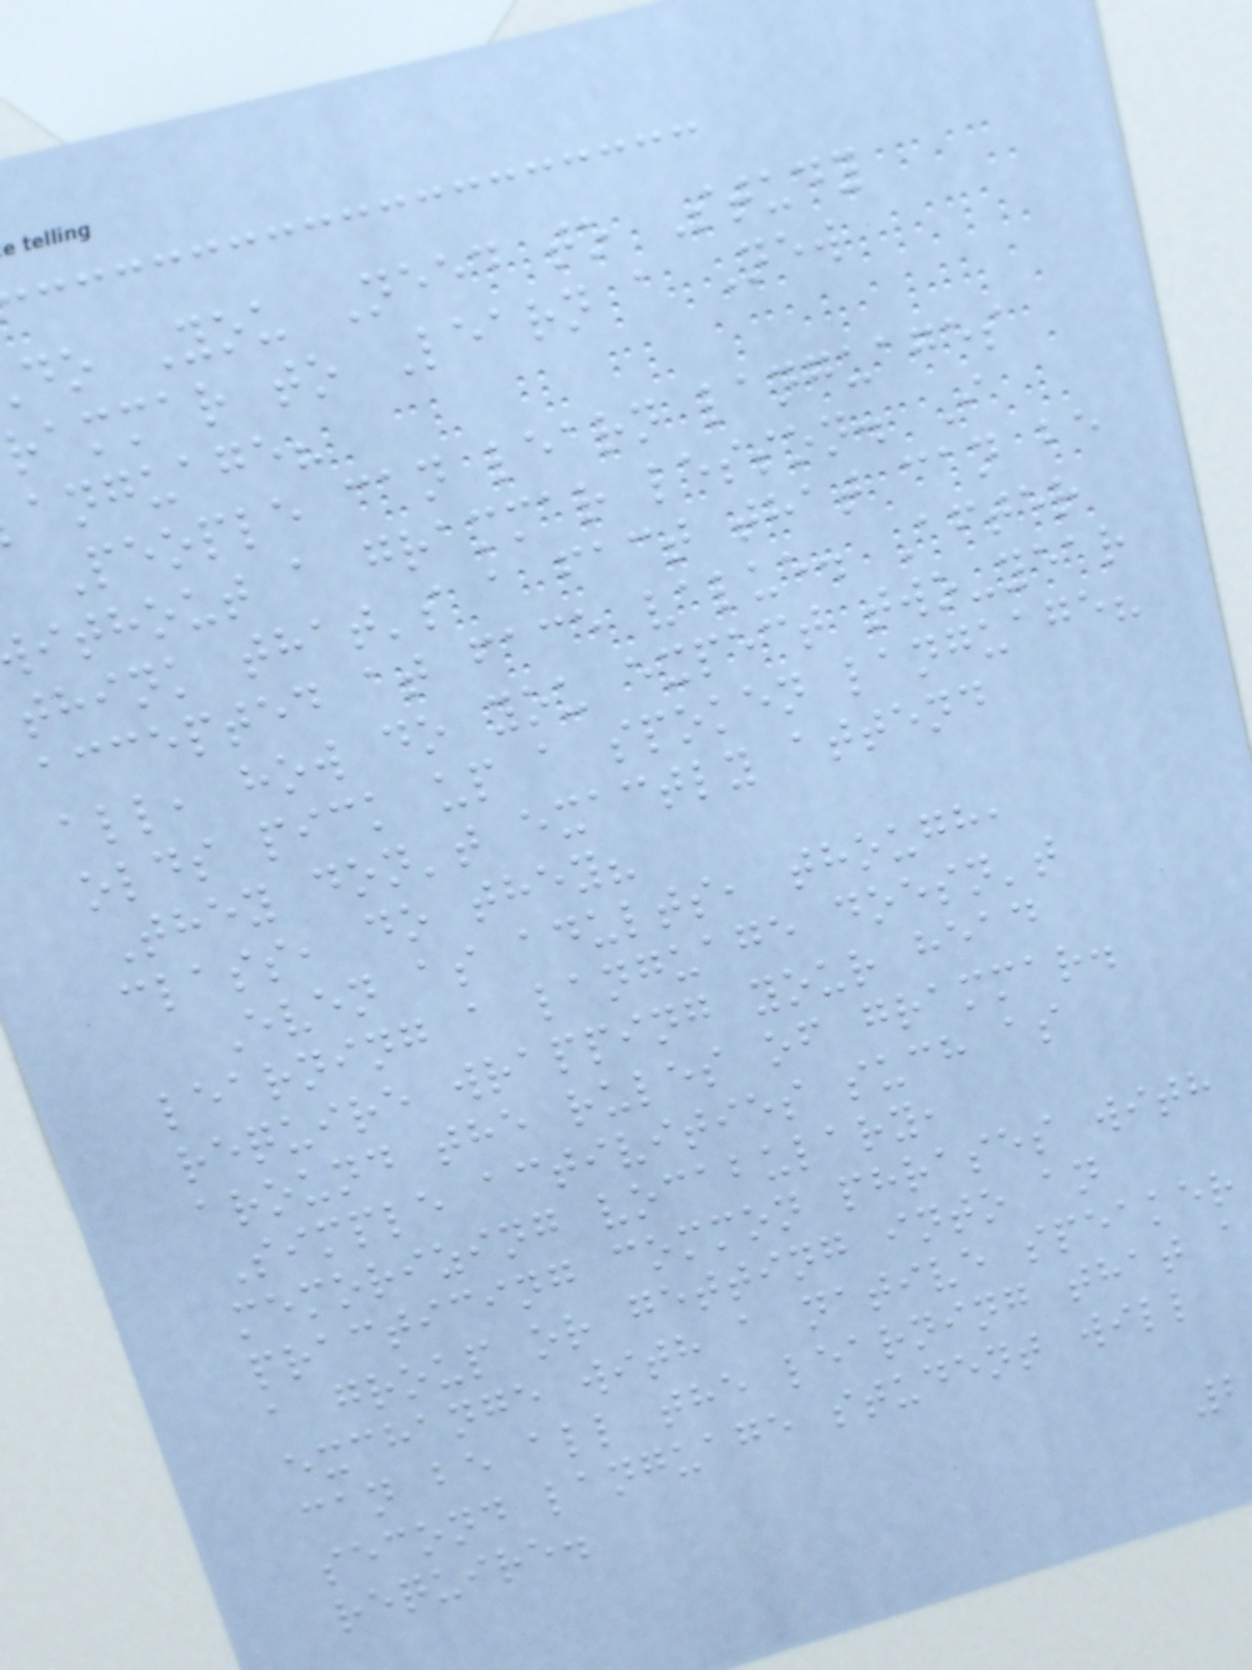do You Need to Study
rammar to Learn a New
anguage?
People can learn languages
ithout a grammar lesson. I
think that's a fact that can be
accepted at face value. After
all, how do you expect two-year
olds pick up a spoken language?
They don't exactly attend
class, do they?
Even as adults, though,
learning a language doesn't
require wrapping your head
around the rules of grammar.
Simple activities such as
memorizing vocabulary,
practicing common phrases with
a group or getting into an
exchange with a native speaker
can be all the learning that a
second language student will
require.
